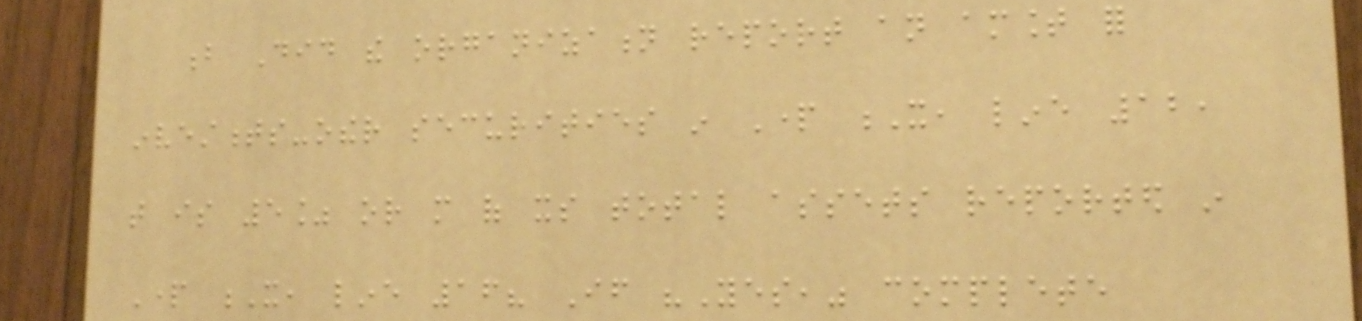b Did the organization report an amount for
investments-other securities in Part X, line 12,
that is 5% or more of its total assets reported in
Part X, line 16? If "Yes," complete
